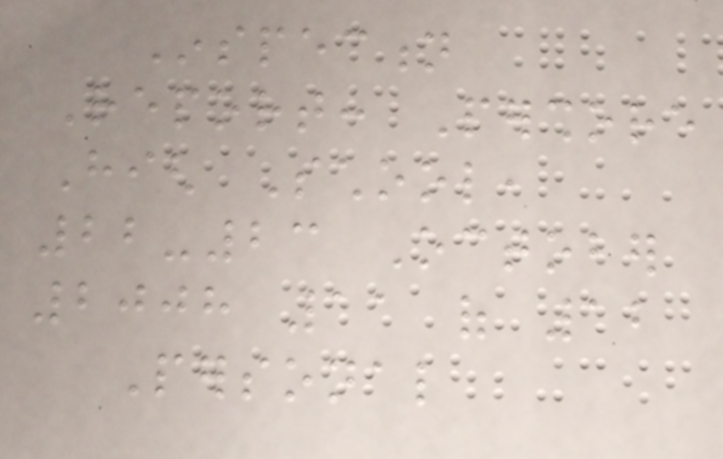Inspection
Report: Pershore
High School,
22-23 October
2008 11 of 12
Personal
